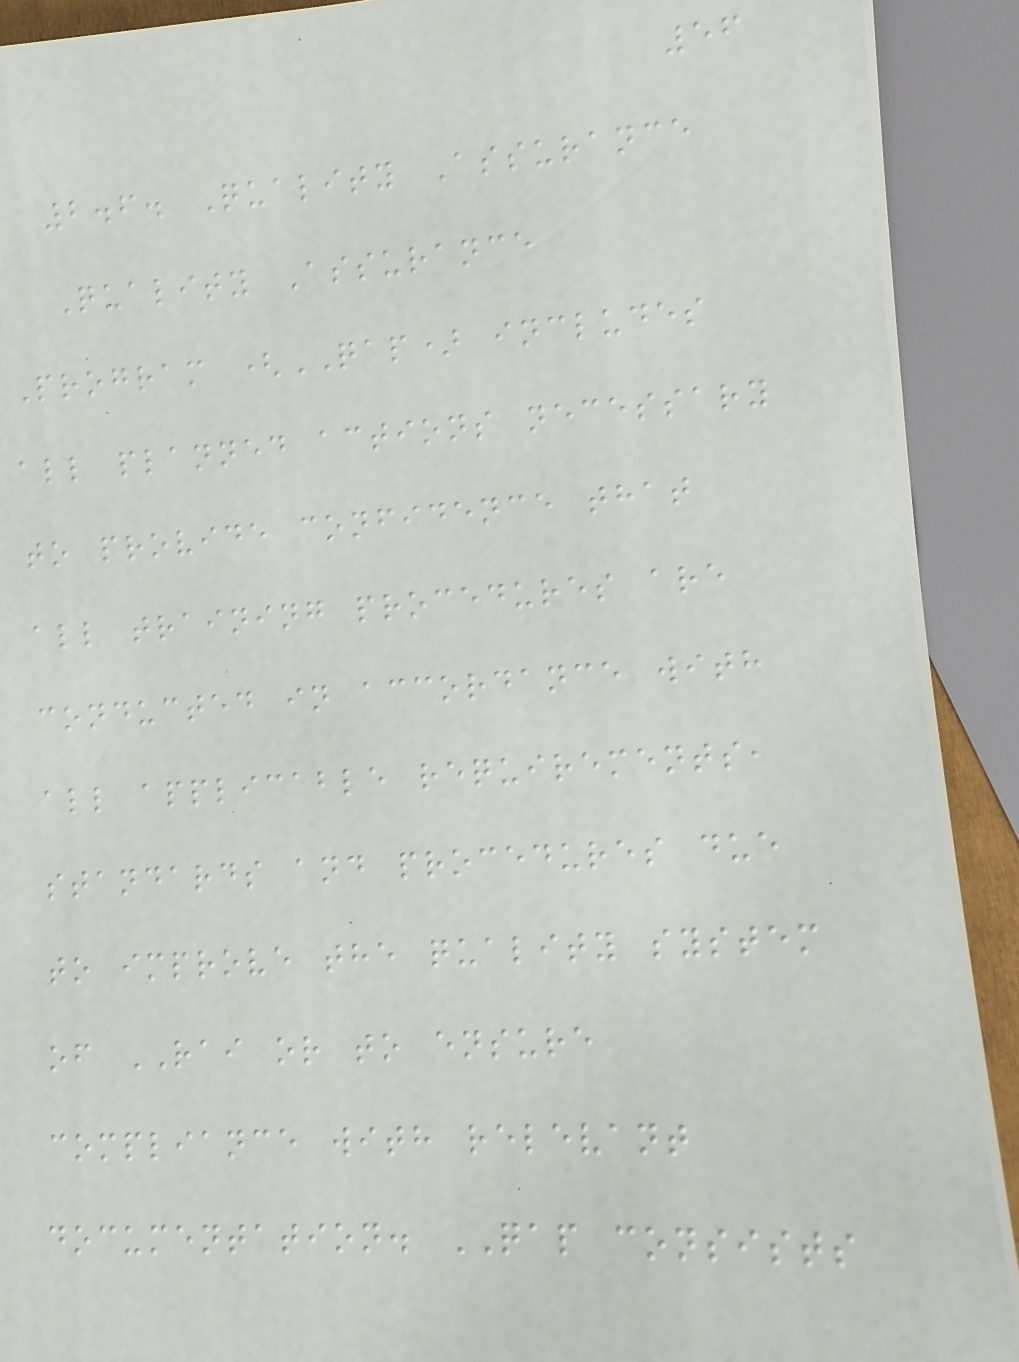56
2.6. Quality Assurance
Quality Assurance
Program (QAP) includes
all planned actions necessary
to provide confidence that
all training procedures are
conducted in accordance with
all applicable requirements,
standards and procedures due
to improve the quality system
of RAI or to ensure
compliance with relevant
documentation. QAP consists
